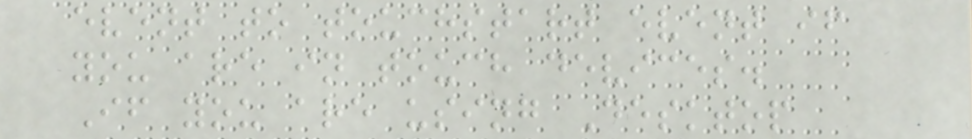event to touchstart event if
you are in touch devices.
If you are using Desktop
